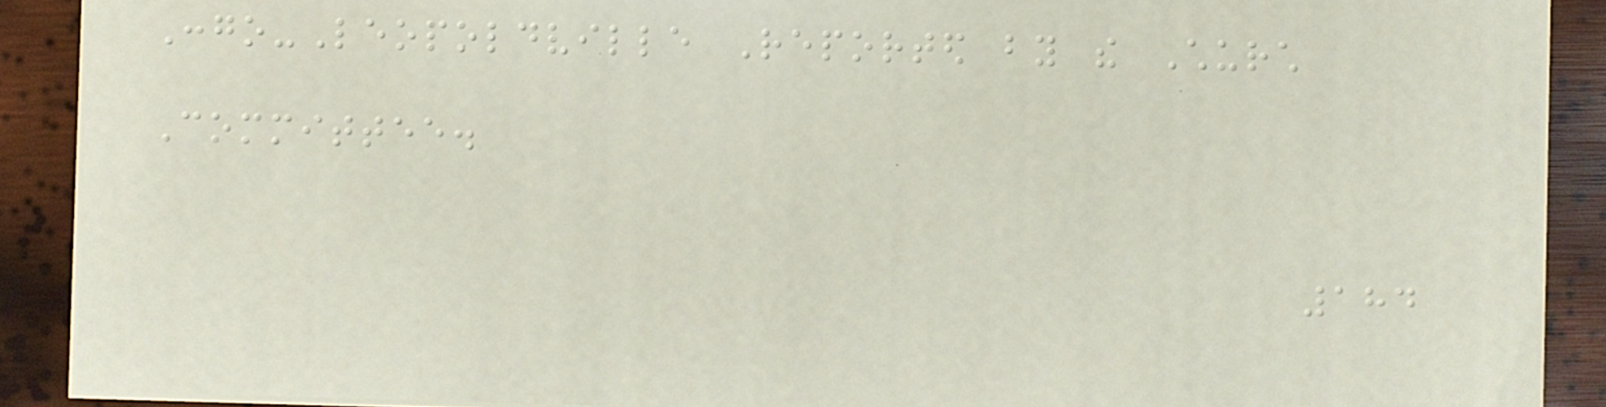Congo-Leopoldville Reported by the Church
Committee.
184
